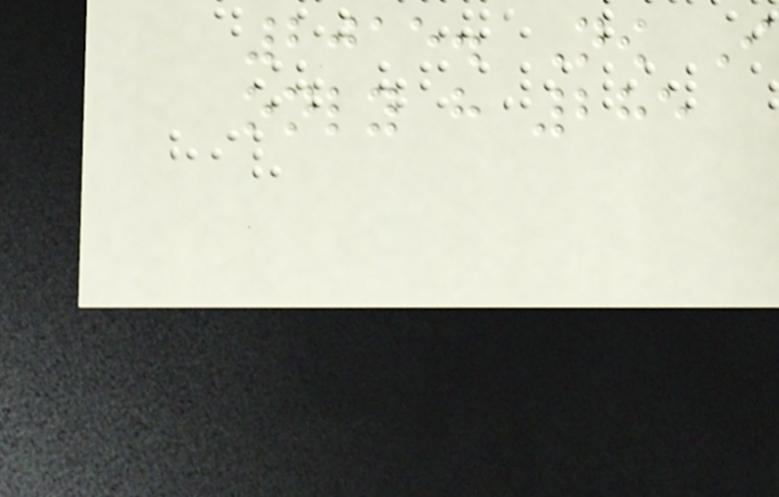2015. Now I
only have 285
